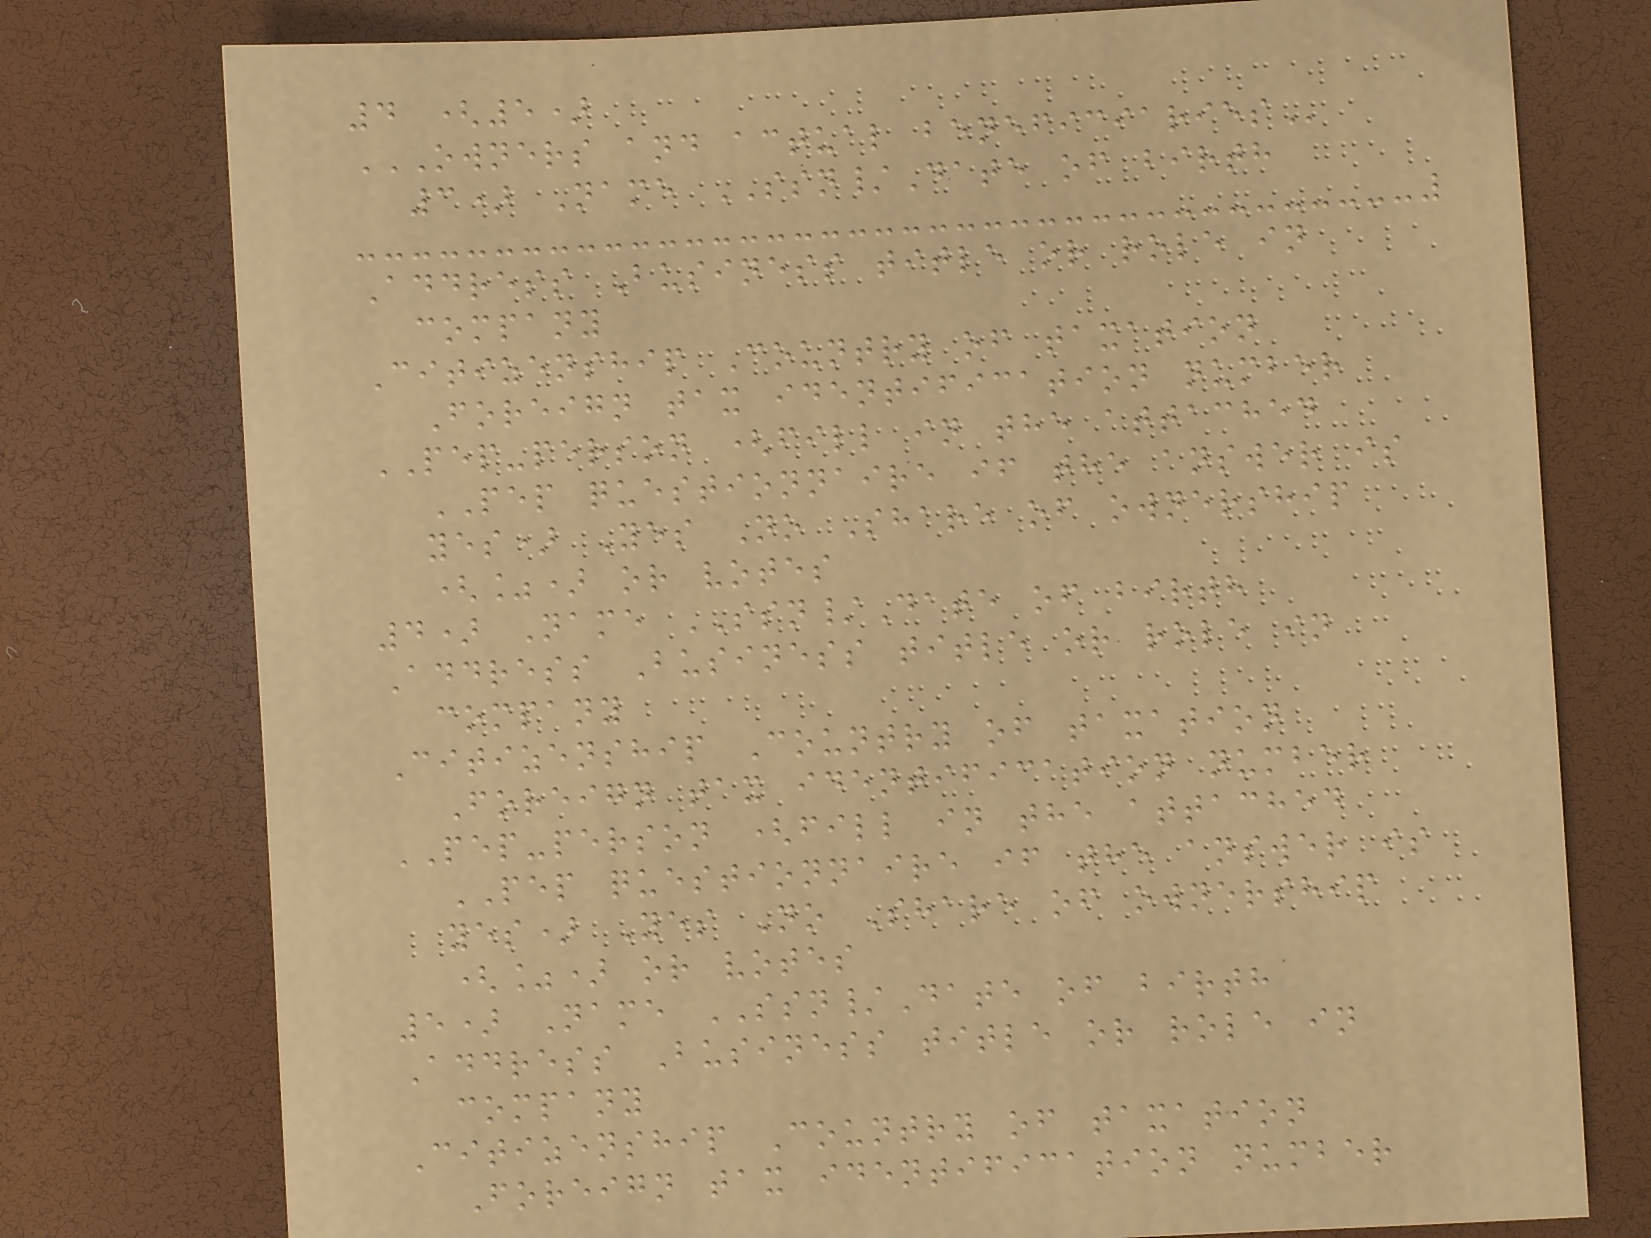4 (5)
OWNERS AND ACTUAL BENEFICIARIES
3) Name SSN/Date of birth
Address Business title or role in
company
Citizenship Country of taxation
Foreign tax identification number
PEP-person (fill in the attached
PEP questionnaire if the answer is
yes) Yes No Share of ownership
(%) or votes
4) Name SSN/Date of birth
Address Business title or role in
company
Citizenship Country of taxation
Foreign tax identification number
PEP-person (fill in the attached
PEP questionnaire if the answer is
yes) Yes No Share of ownership
(%) or votes
5) Name SSN/Date of birth
Address Business title or role in
company
Citizenship Country of taxation
Foreign tax identification number
